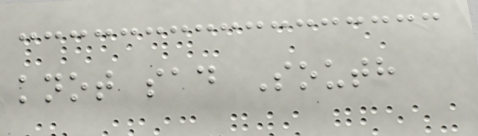knot sad South
